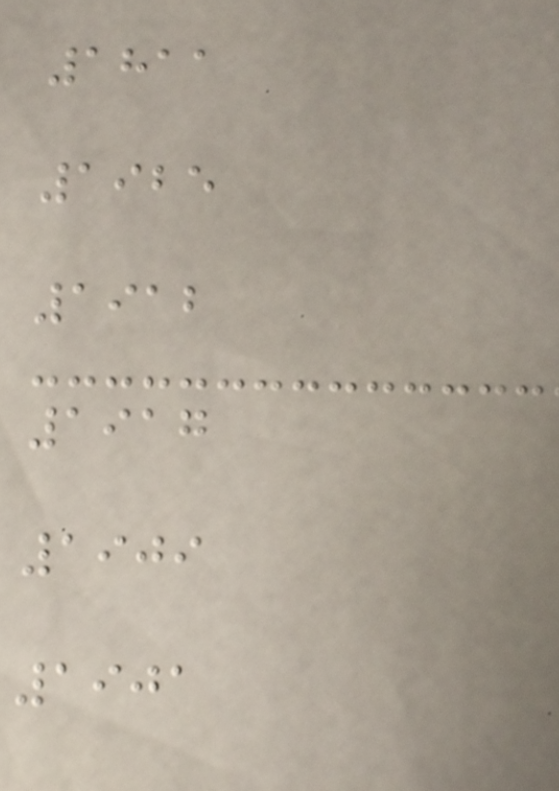1811
1925
1912
1917
1909
1901
